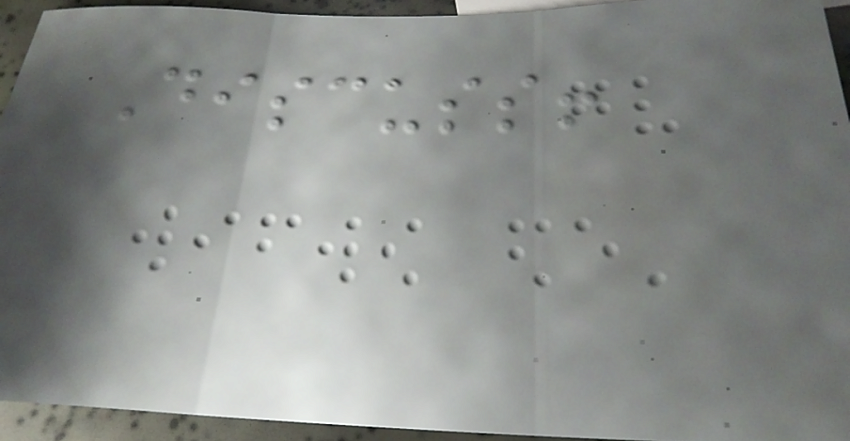Discuss!
